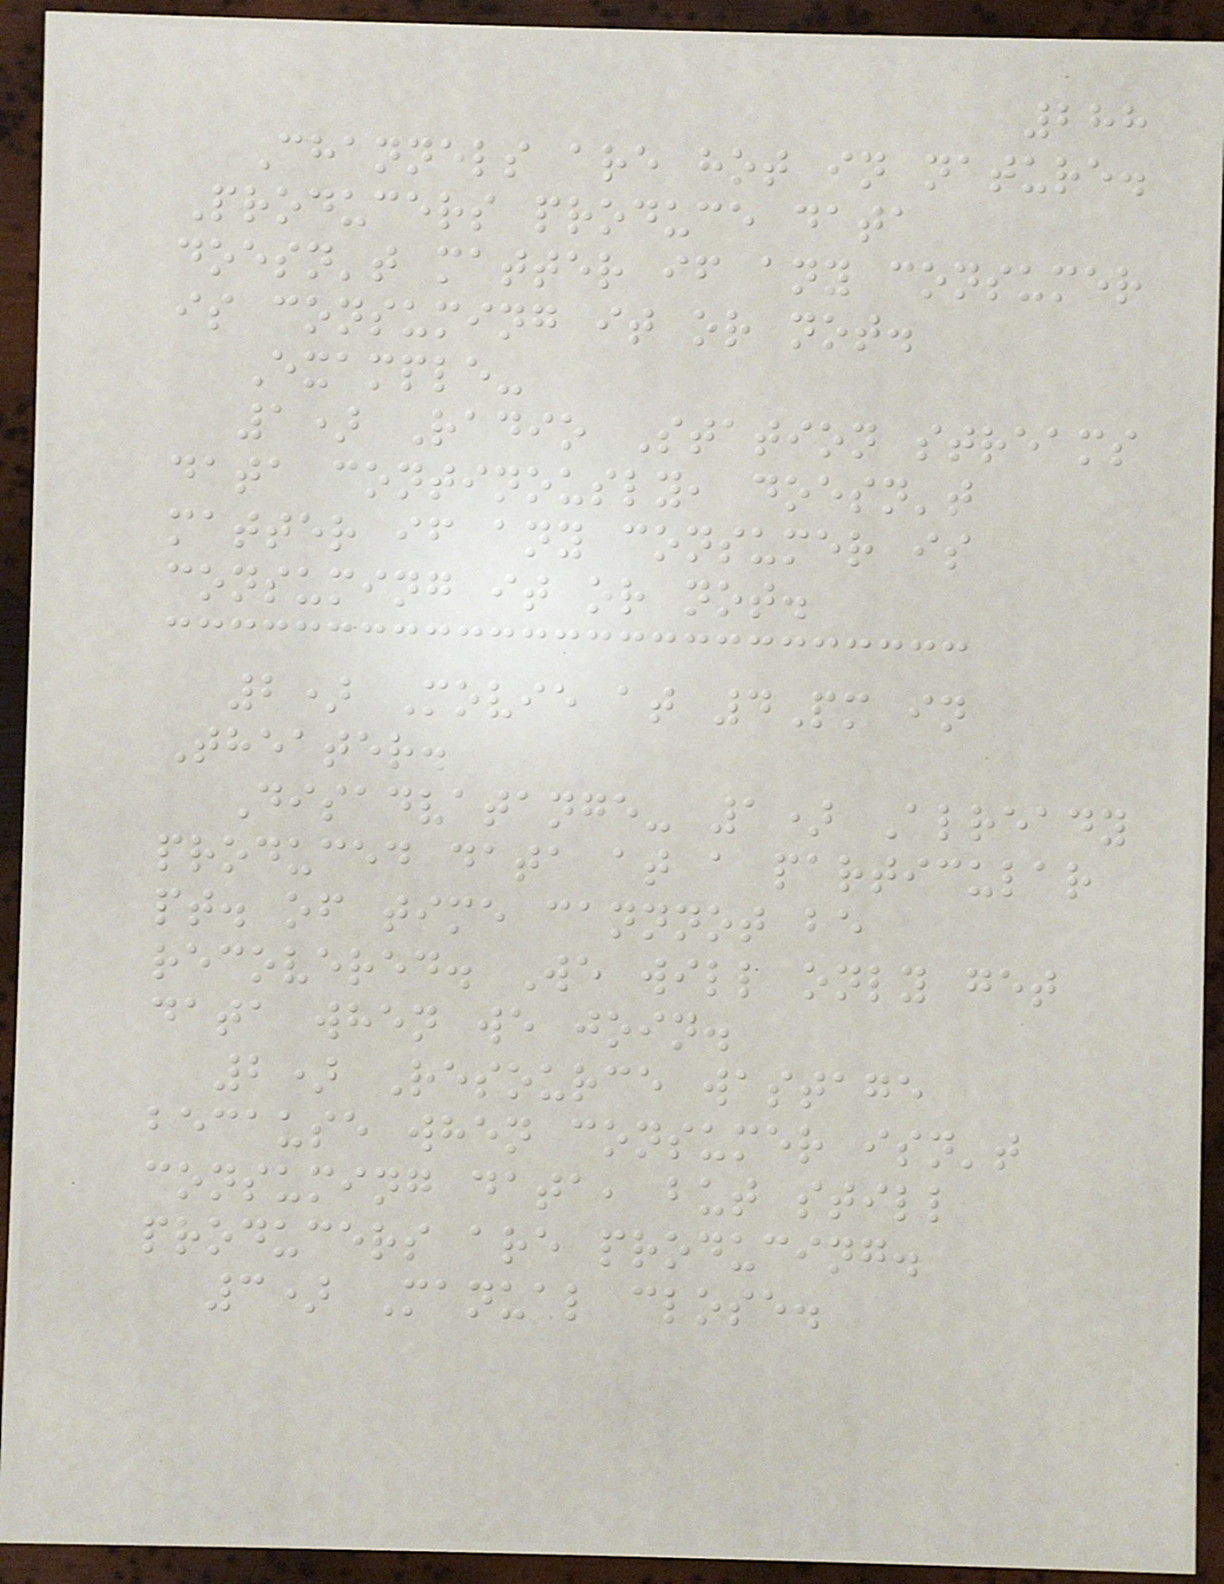288
Channels are hot in nature.
Producers produce data
doesn't matter if any consumer
is consuming it or not.
Example-
1) Radio Station streams
data continously, doesn't
matter if any consumer is
consuming it or not.
2) Movie at 4Pm in
Theater.
Disadvatange- 1) Already
produced data at a particular
pt. of time cannnot be
recovered. We will only get
data when we join.
2) Resource wastage
because when consumer isn't
consuming data, but still
producers are producing.
3) Manual close.
